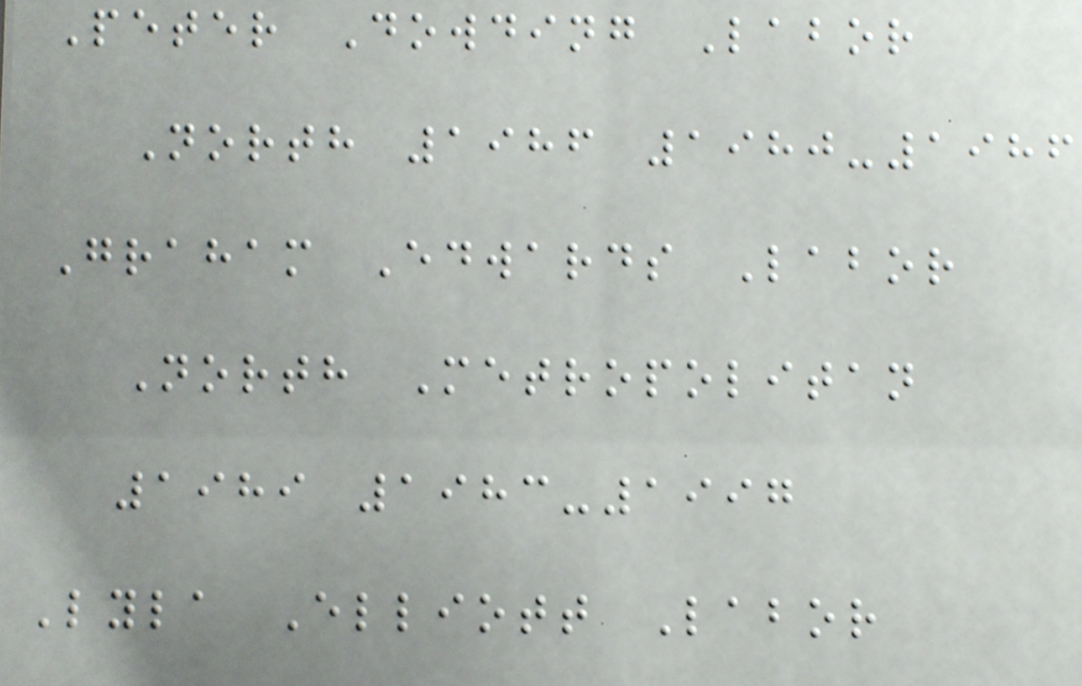Peter Dowding Labor
North 1986 1980-1986
Graham Edwards Labor
North Metropolitan
1989 1983-1997
Lyla Elliott Labor
